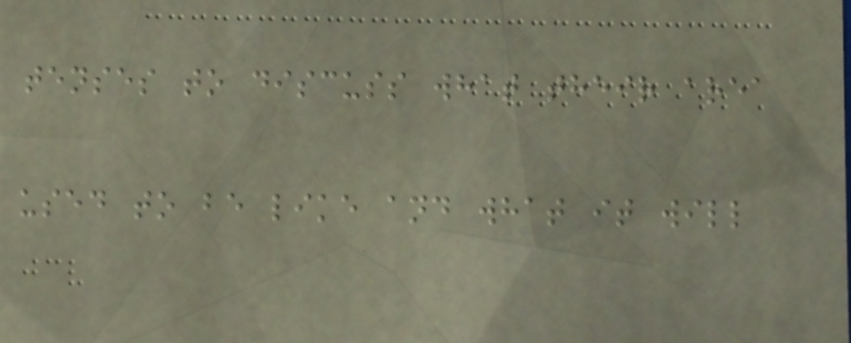tenses to discuss what their area
used to be like and what it will
